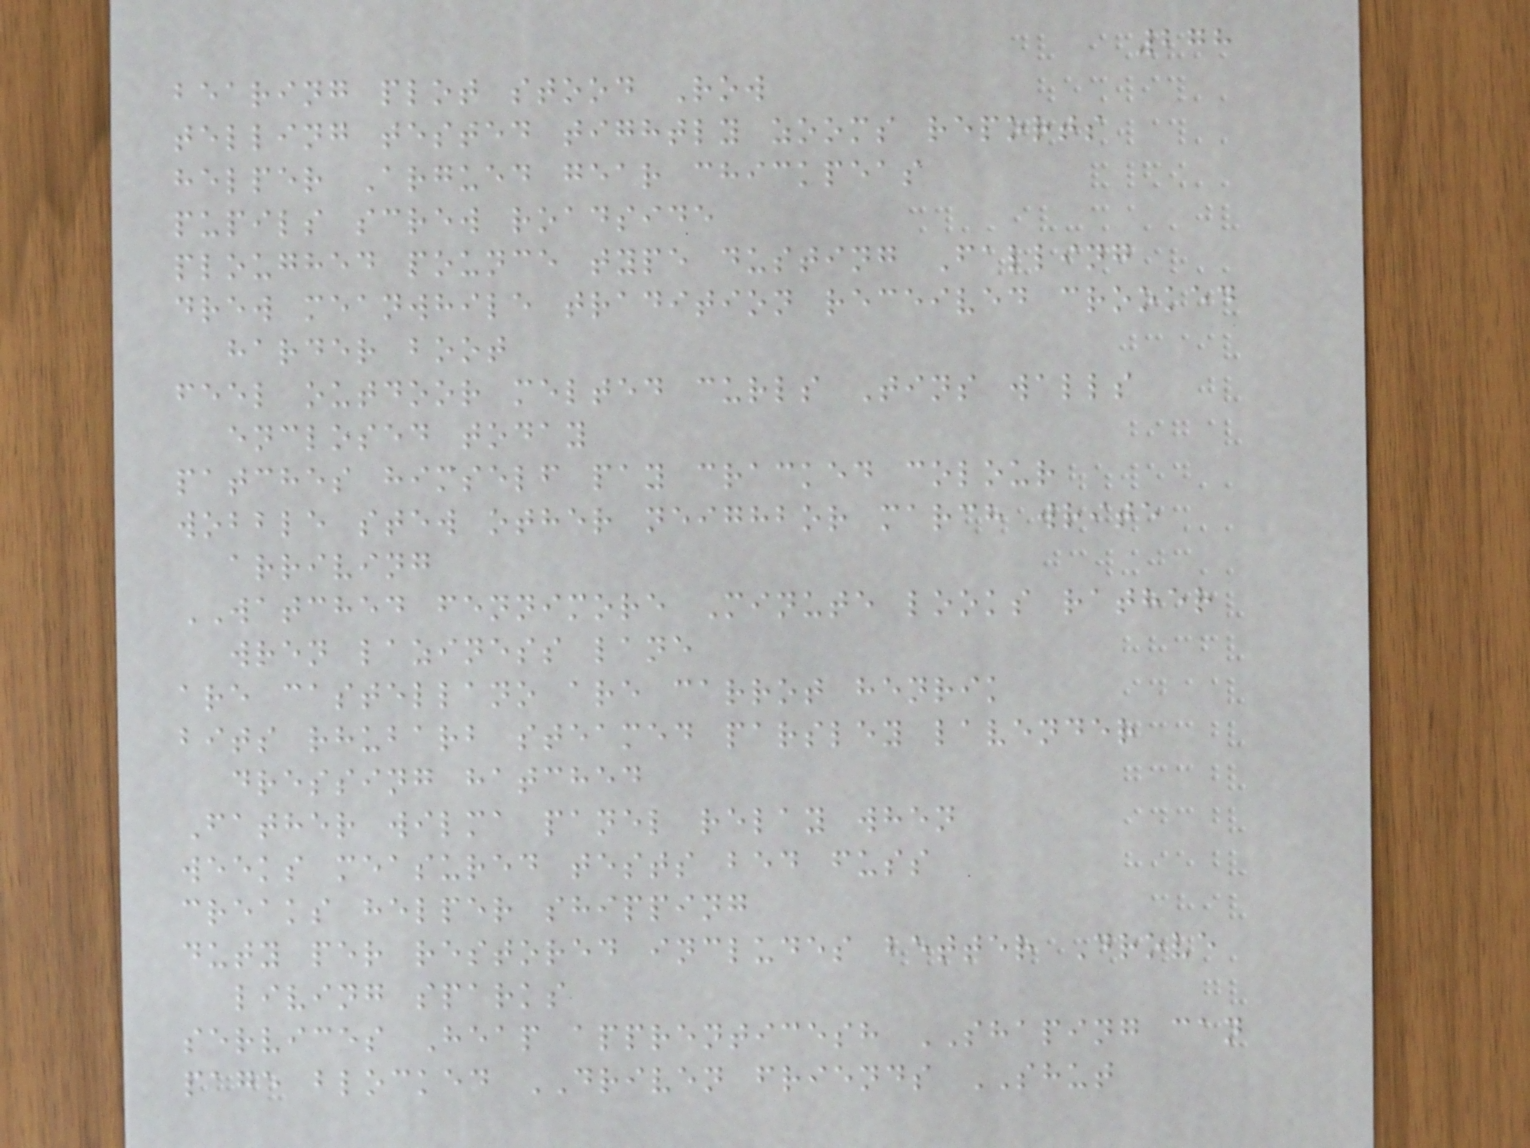278
bearing plot stood Row
telling tested tightly zooms reports
helper Argued gear chickpeas
pupils screw roadside
ploughed pounce type dusting Falling
drew meanwhile tradition received crooked
harder boot
feel outdoor melted curls Tins walls
enclosed today
patches himself pay cracked colour
wobble stew other neighbor march write
arriving
WATCHED fennimore Minute looks rather
wren laziness lane
are castellano are carrot henrik
bits rhubarb steamed parsley lavender
dressing hatched
Father wilma panel relay when
weeks measured tests bed fuss
creaks helper shipping
duty per restored includes better Drove
living sparks
services Heap apprenticesh SHAPING can
page blocked DRIVEN friends SHUT
